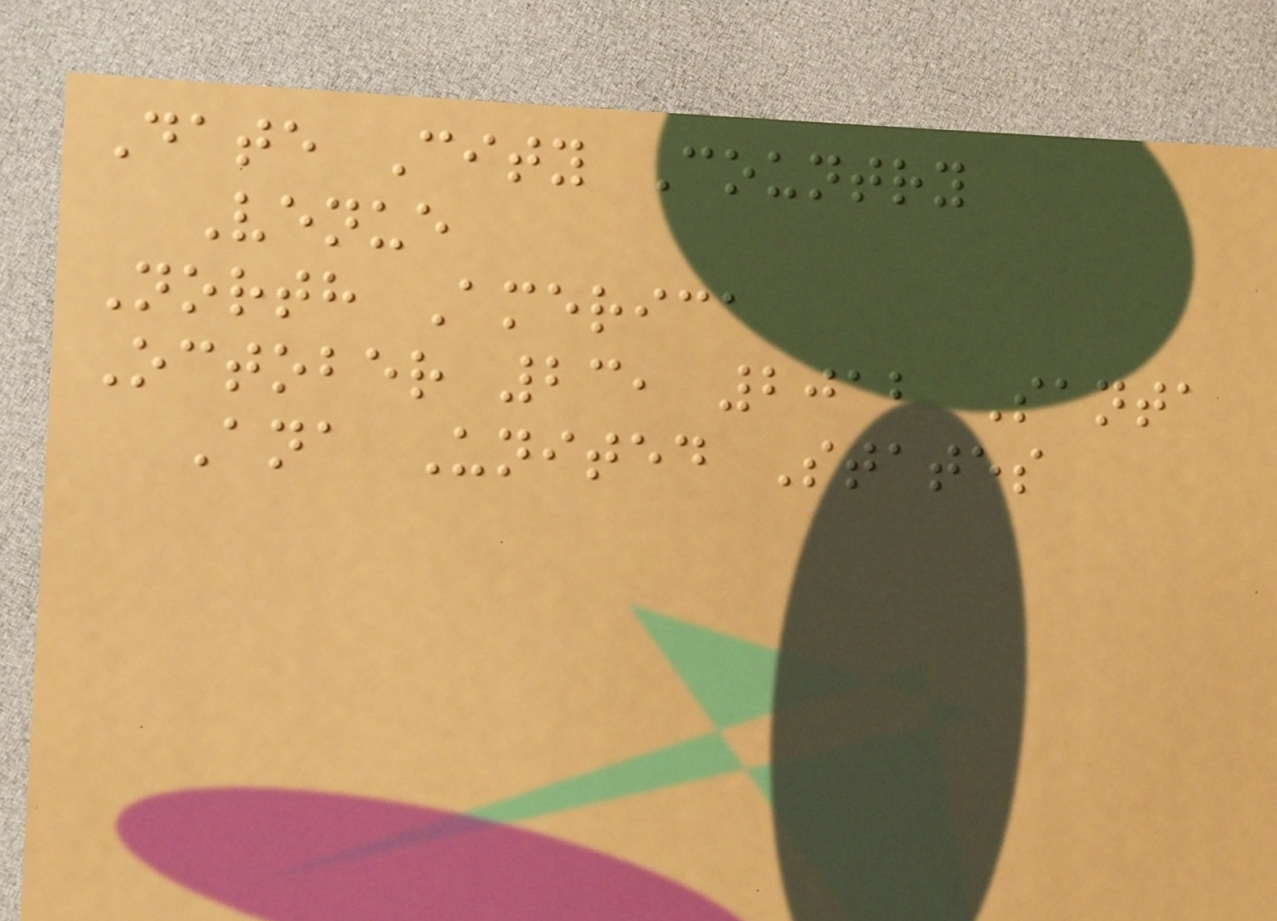Date City Country
Venue
North America
October 23, 2012 Santa
Ana United States
